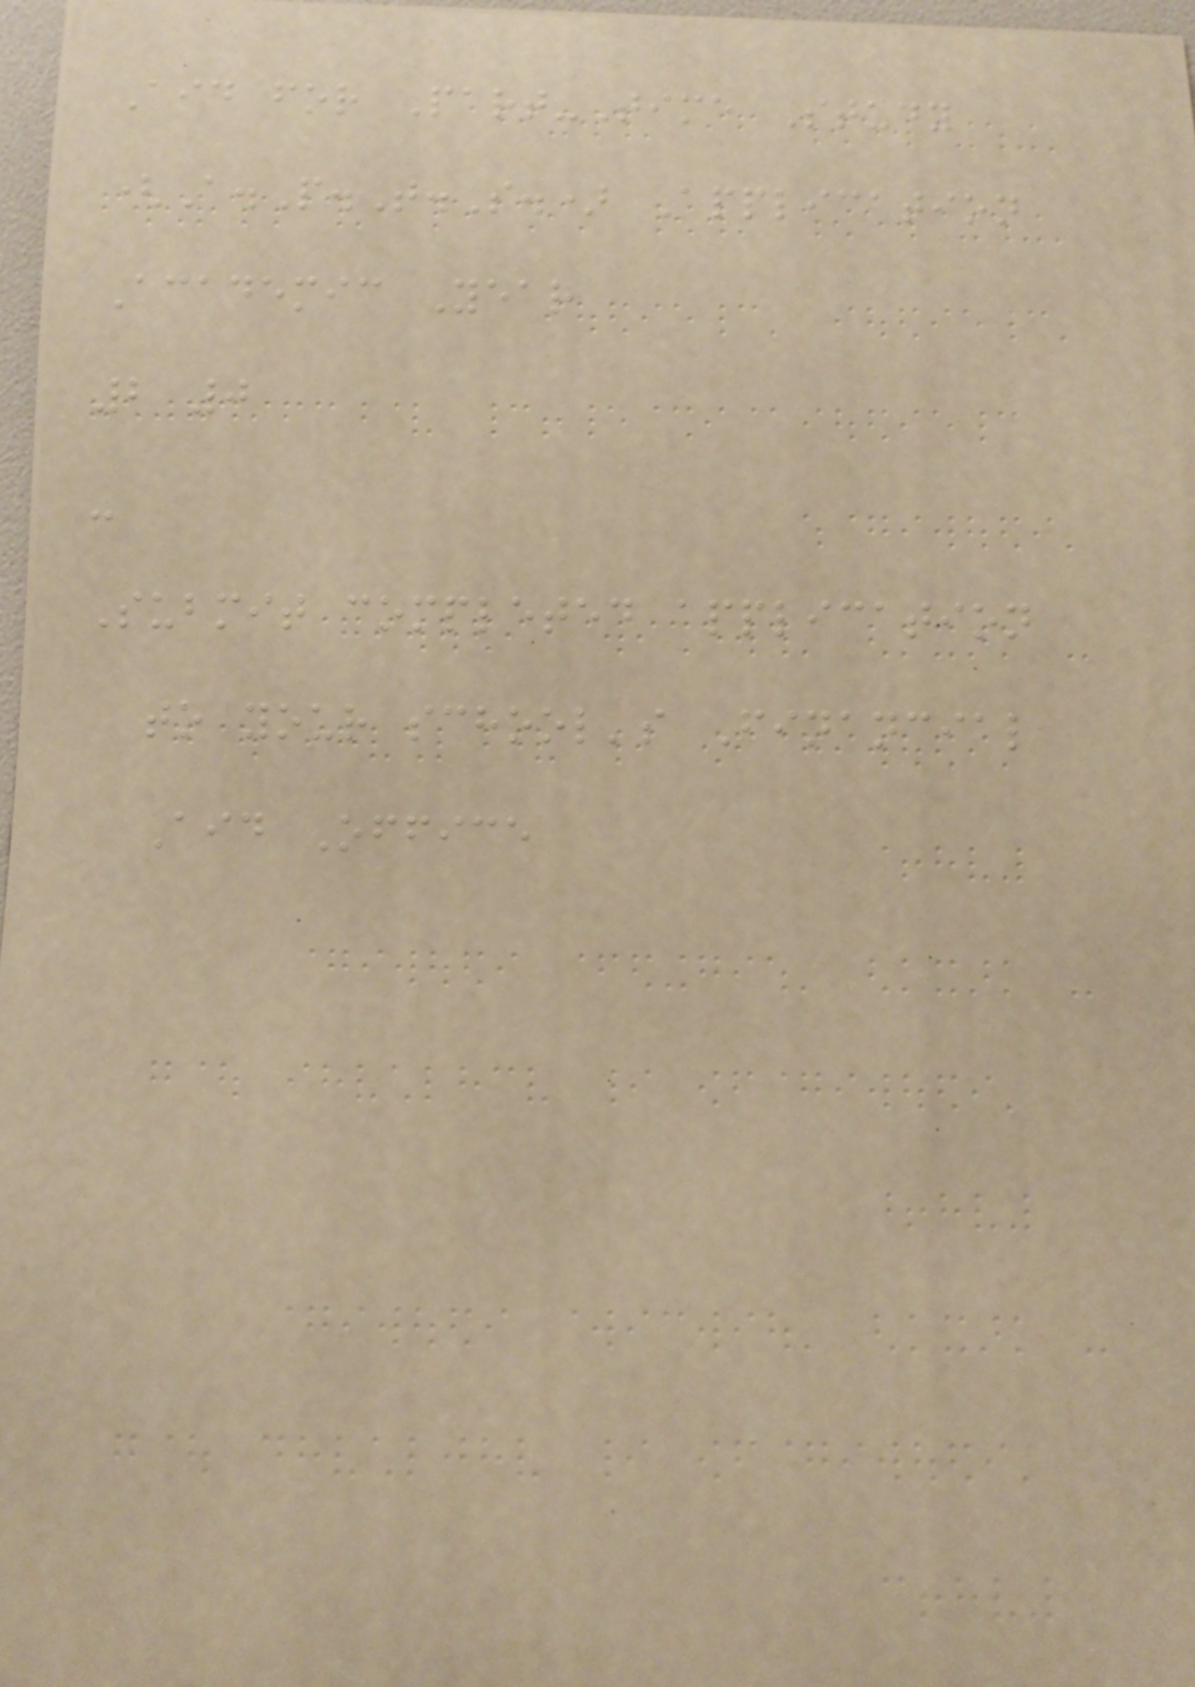Aid for Part-Time Study
(A.P.T.S.) Application
Academic Year
2 0
-
Submit completed application
to your school's Financial
Aid Office
